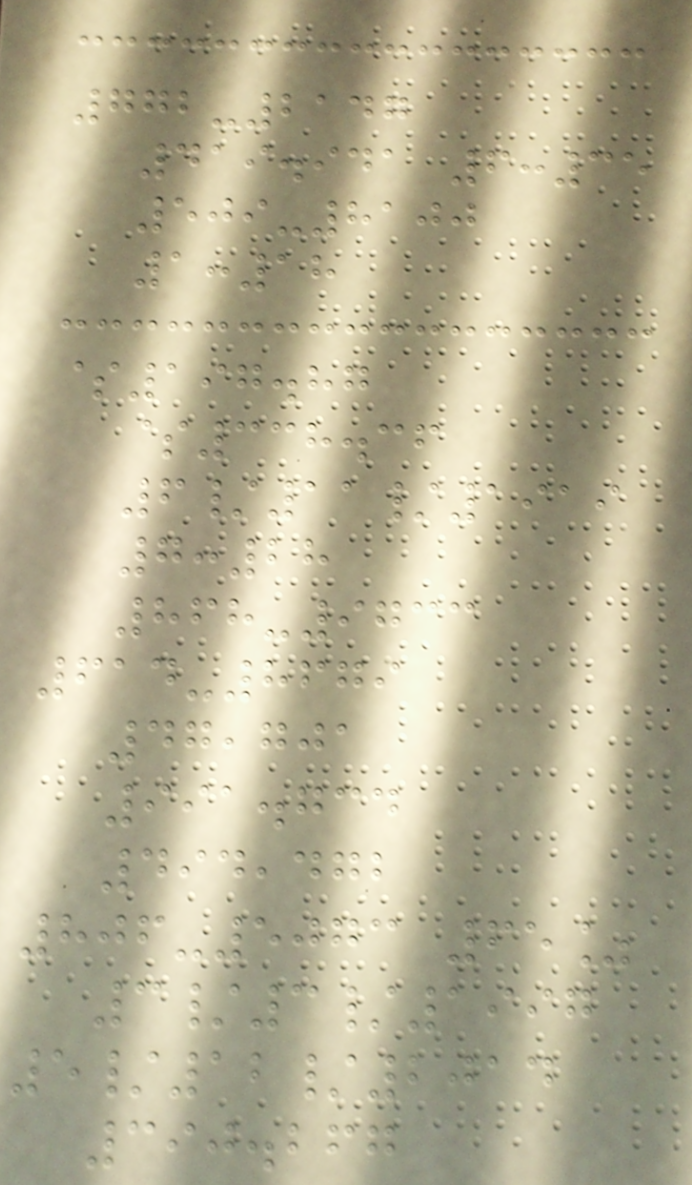772-2147
419.941 6:35
509-8100
1:18
$197.87
$338.36
6/11/1919
7:28
868-9733
614-8679
47,701
991.734
494,472
806-5073 65%
3/3/1997
5/12/2014
390.267
